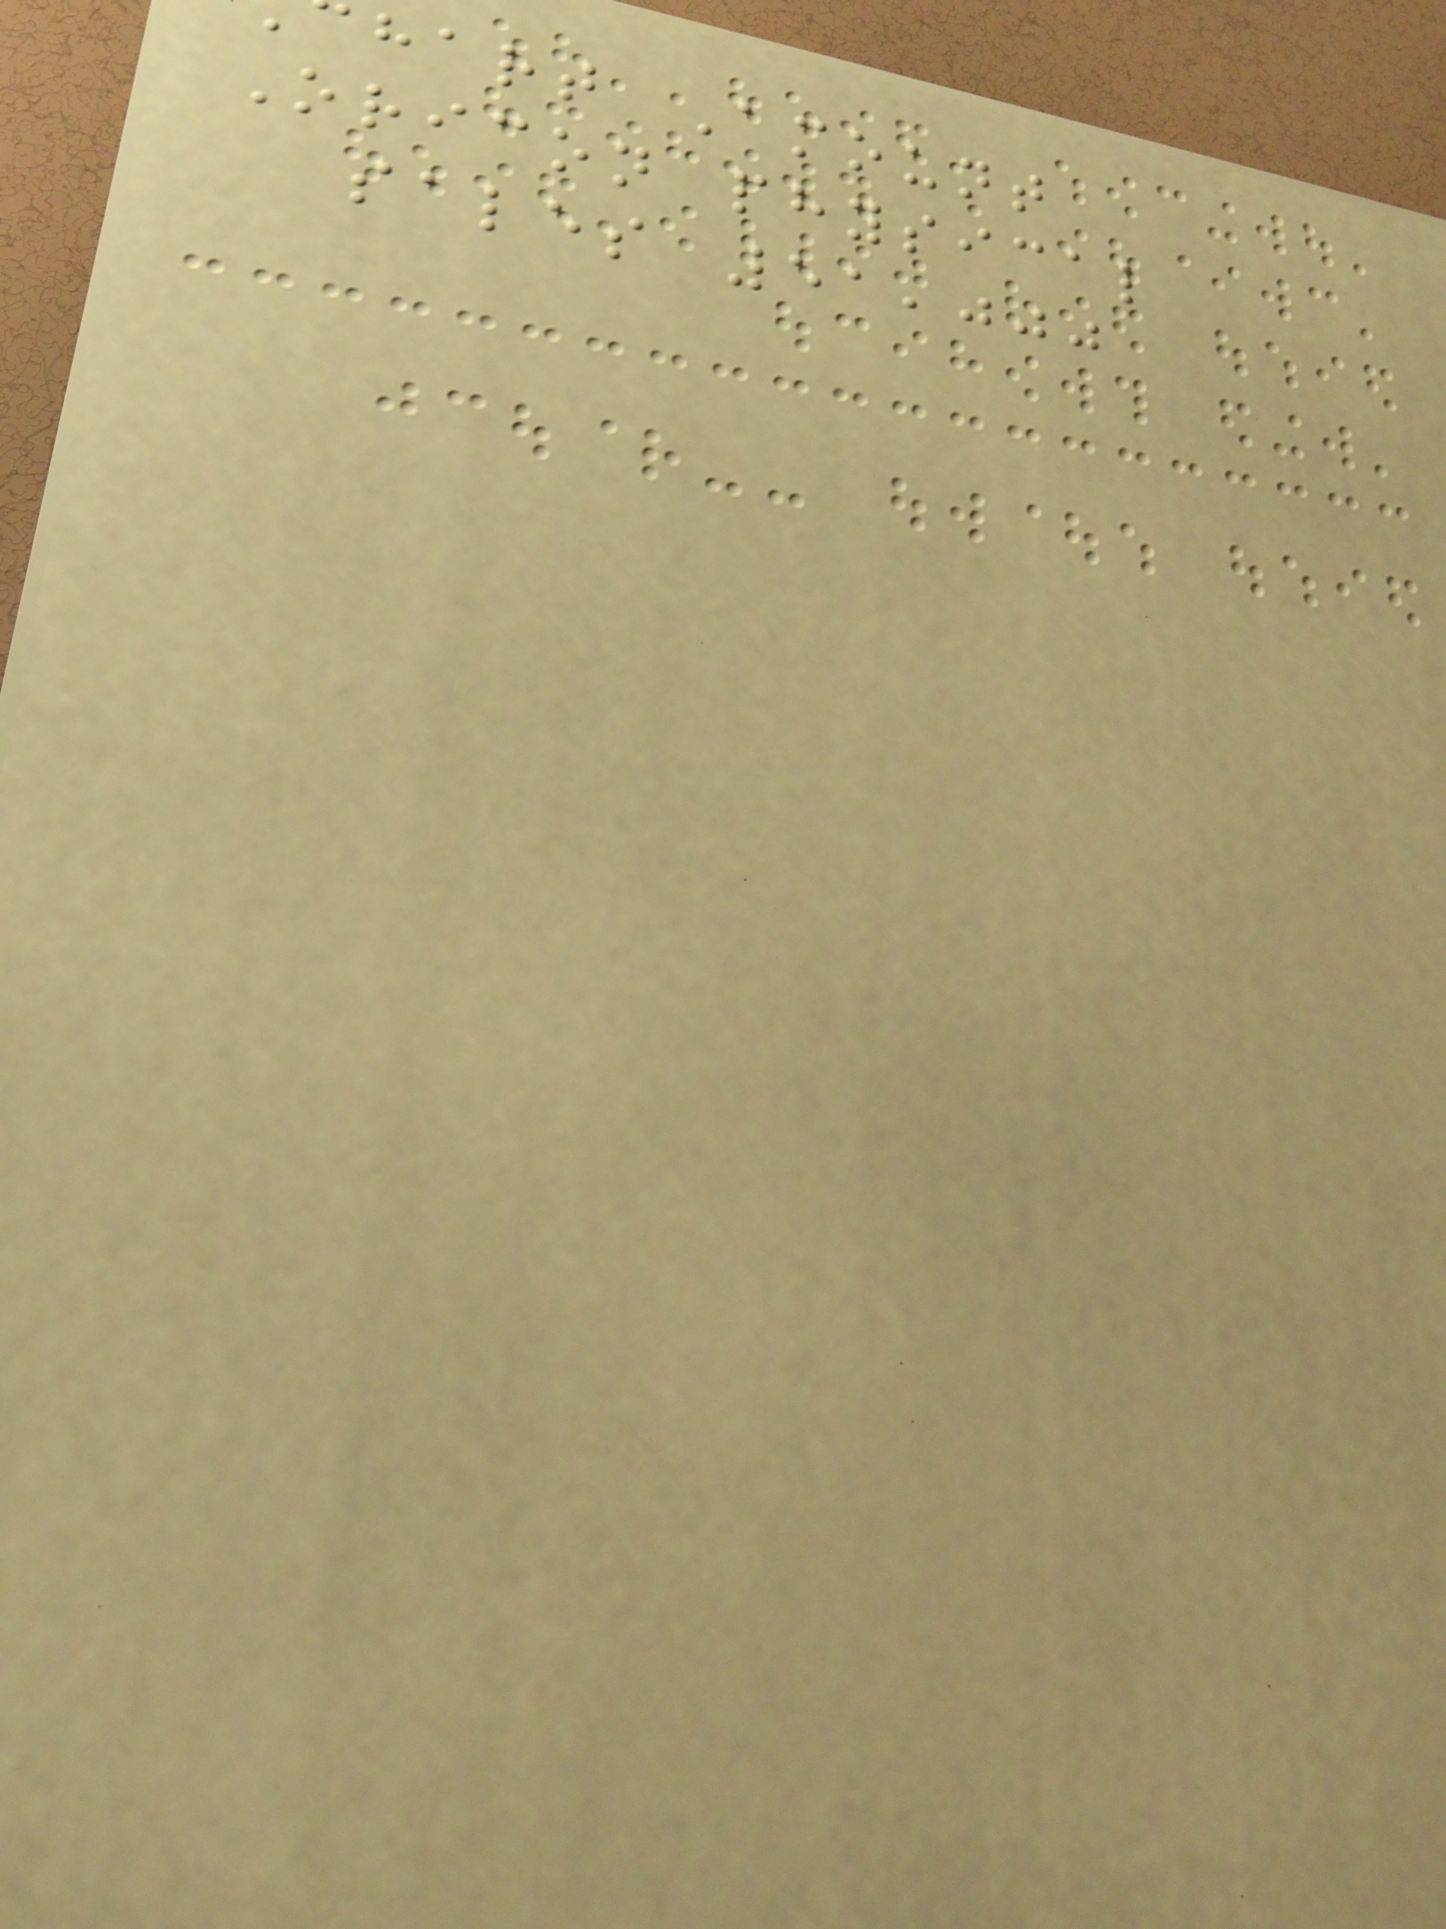hart Amount
Oricon physical
sales 51,000
